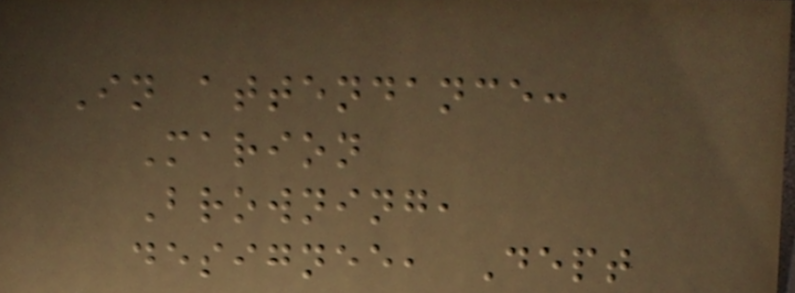In attendance:
Marion
Browning,
designee, Dept
